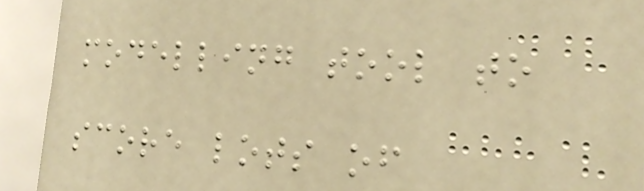modelling tool to
score lots of
